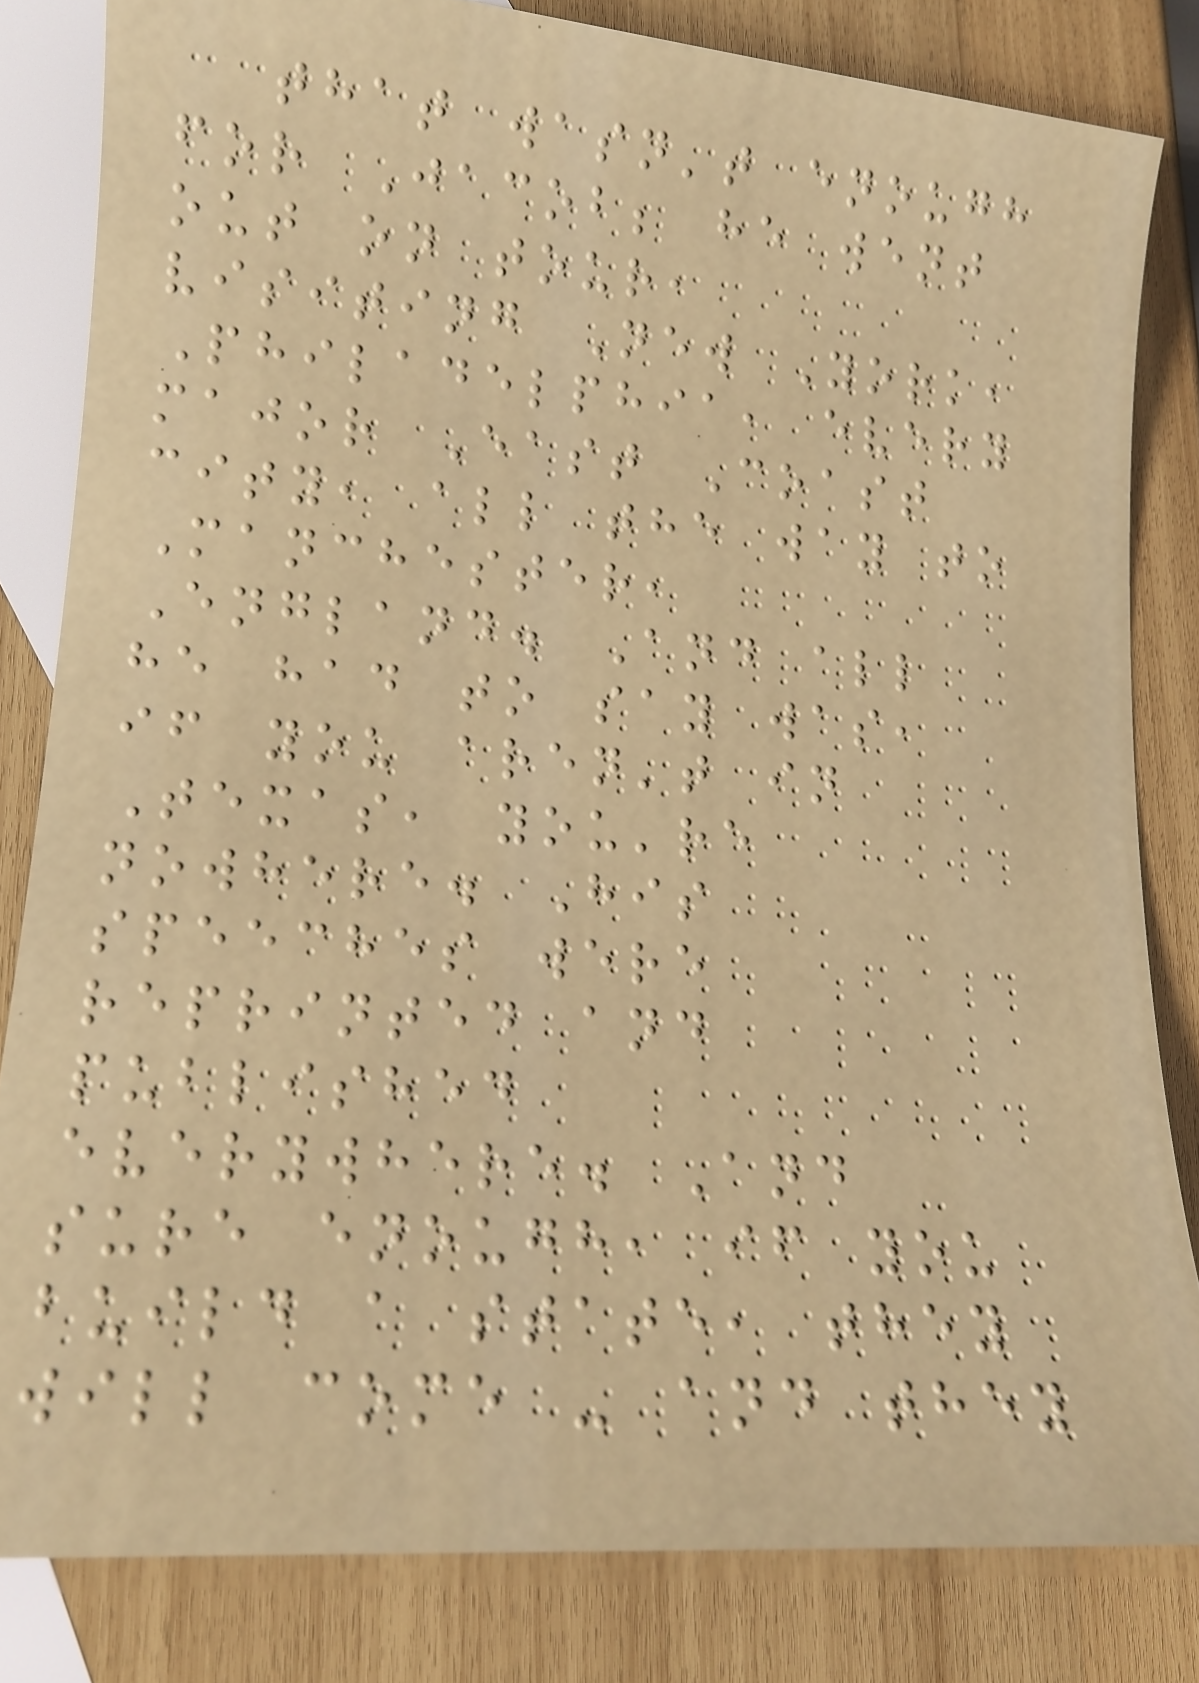that wasn't enough
for Jacob; he went
out on tour,
visiting New York,
Philadelphia, every
major East Coast
city, all the way to
Manchester,
England. And all
he had to say was,
if you aren't in
Texas, you're
nowhere. His
speeches were
reprinted and
published
everywhere. And
sure enough, if you
build a state, they
will come - and they
